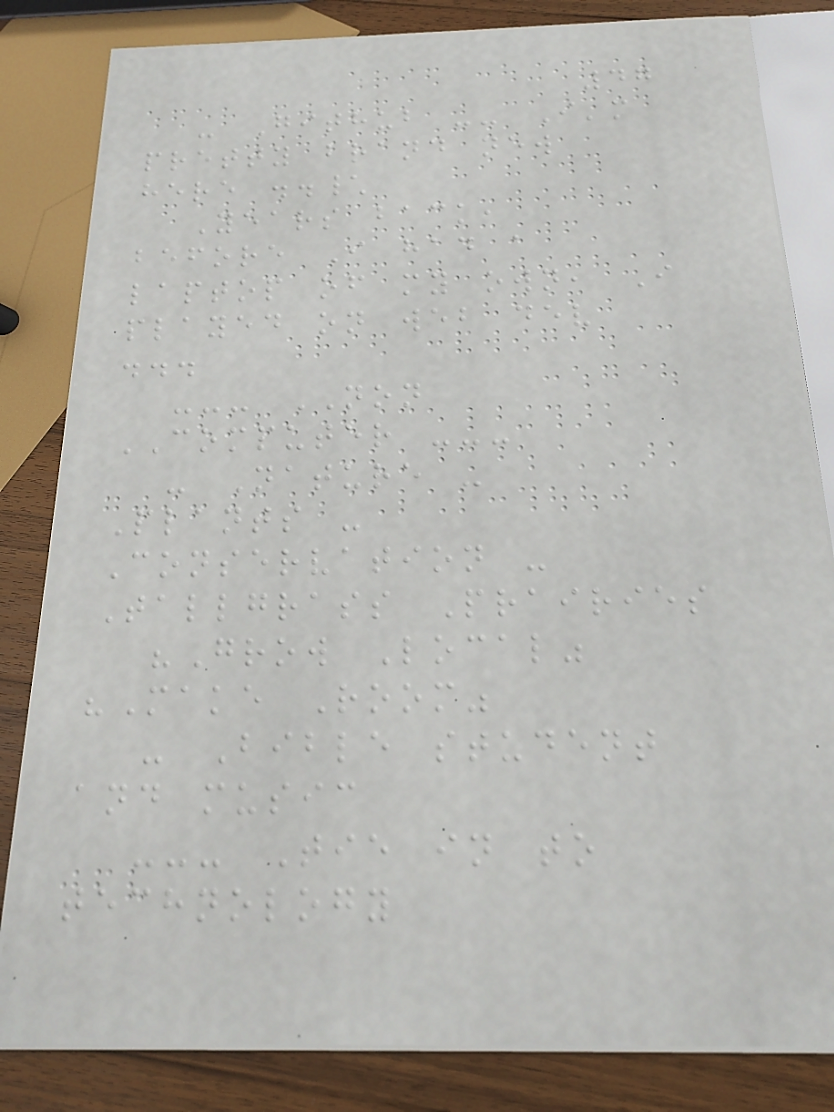47
- Github -- I'm
pretty brand new
here ..\
Years back,
before I had a
laptop of my own, I
played on web dev
...
--- NON
COMPUTER ---
- Nature -
Plants -
Conservation -
Tallgrass Prairies
"Grow Local"
"Make Room"
- Bible student
and music
--- Tie in to
technology
